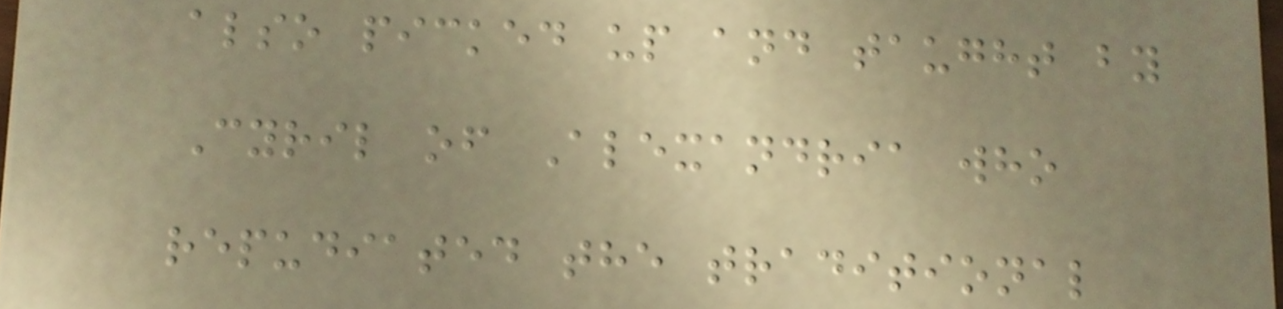also picked up and taught by
Cyril of Alexandria who
repudiated the traditional
